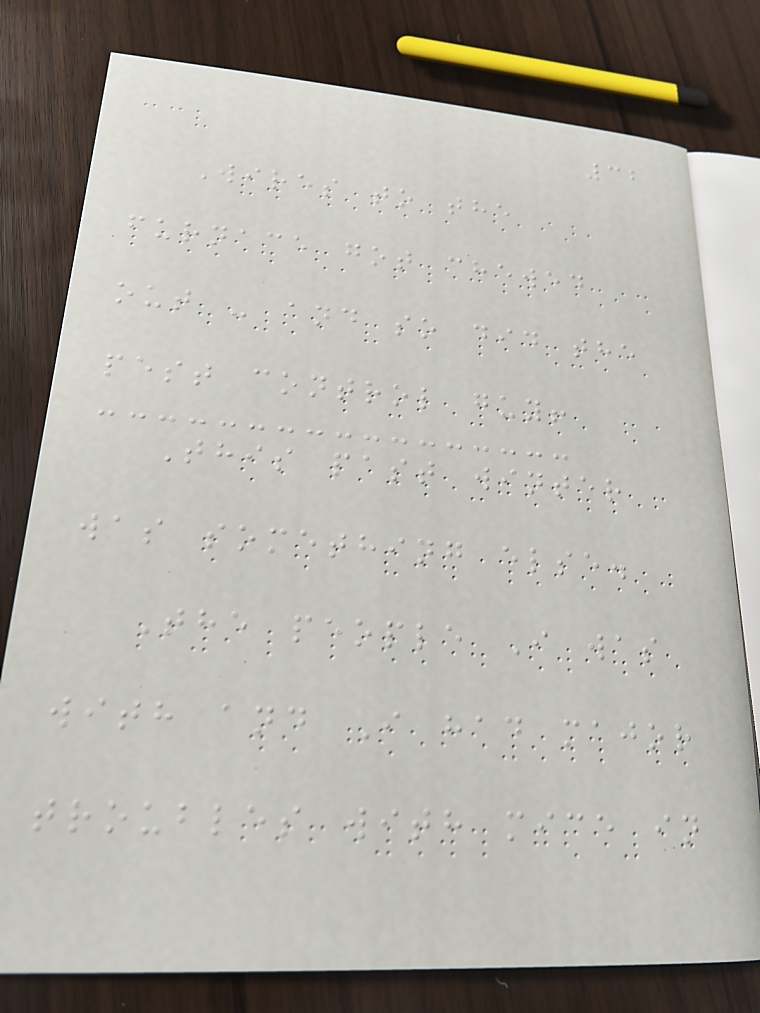32
Wires to the
furnace got chewed
out - and so did the
pest control guy!
This past winter
was something else.
The people I was
with and I had major
troubles with mice in
